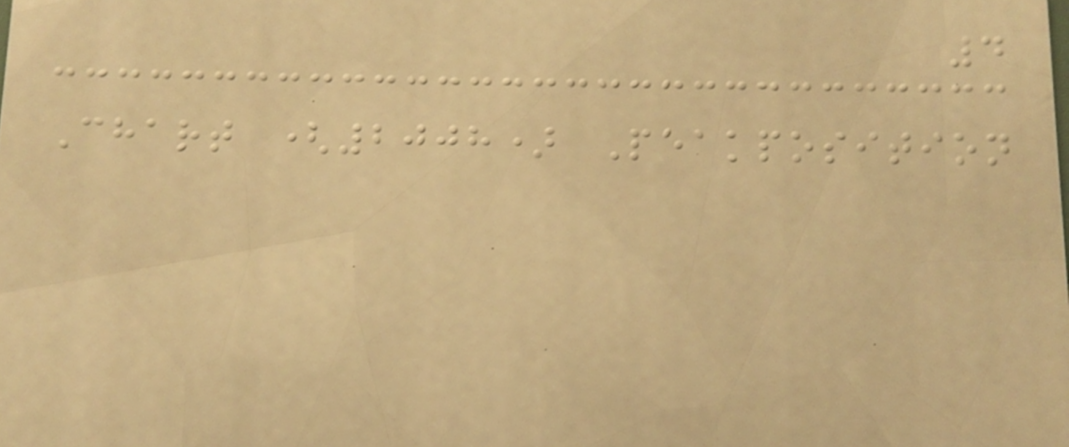4
Chart (2008) Peakposition
